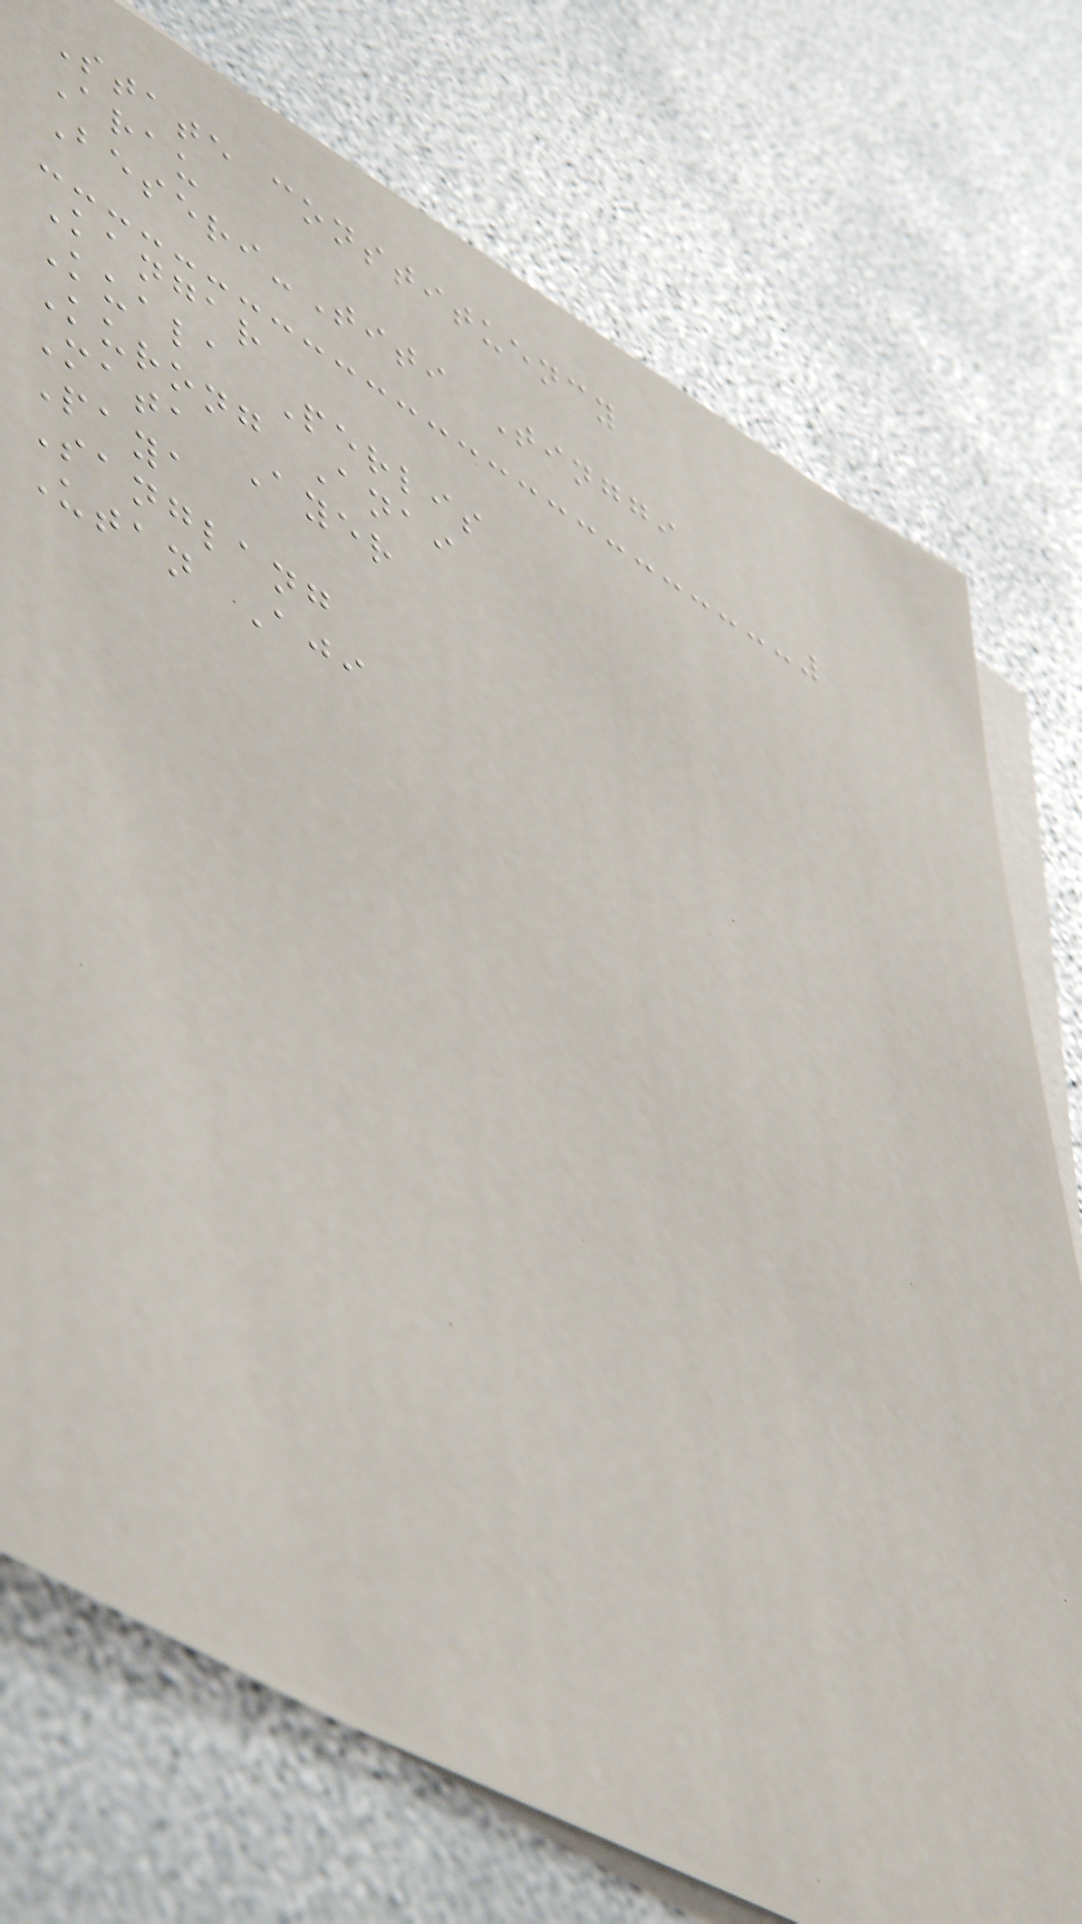State constituency
Arau
Beseri-Titi Tinggi
Kangar
Kuala Perlis
Kurong Anai
Mata Ayer
Paya
Sanglang
Utan Aji
